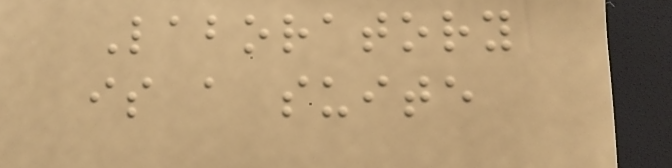Laboratory
is a suite
